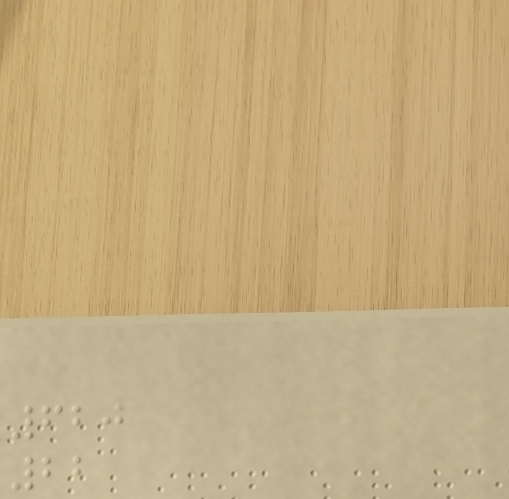620
22
